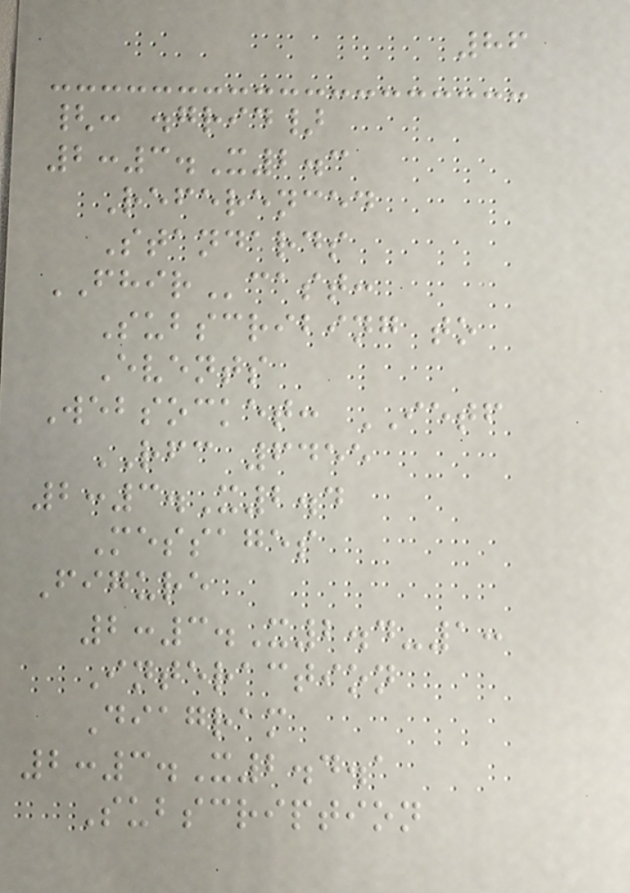86
{: .grid}
2:3.X2.3
Referenced
Standards
FHIRcast:
Subscribing to
Events
Websocket: IETF
RFC 6455
2:3.X2.4
Messages
Figure
2:3.X2.4-1:
Interaction
Diagram
2:3.X2.4.1
Subscription
